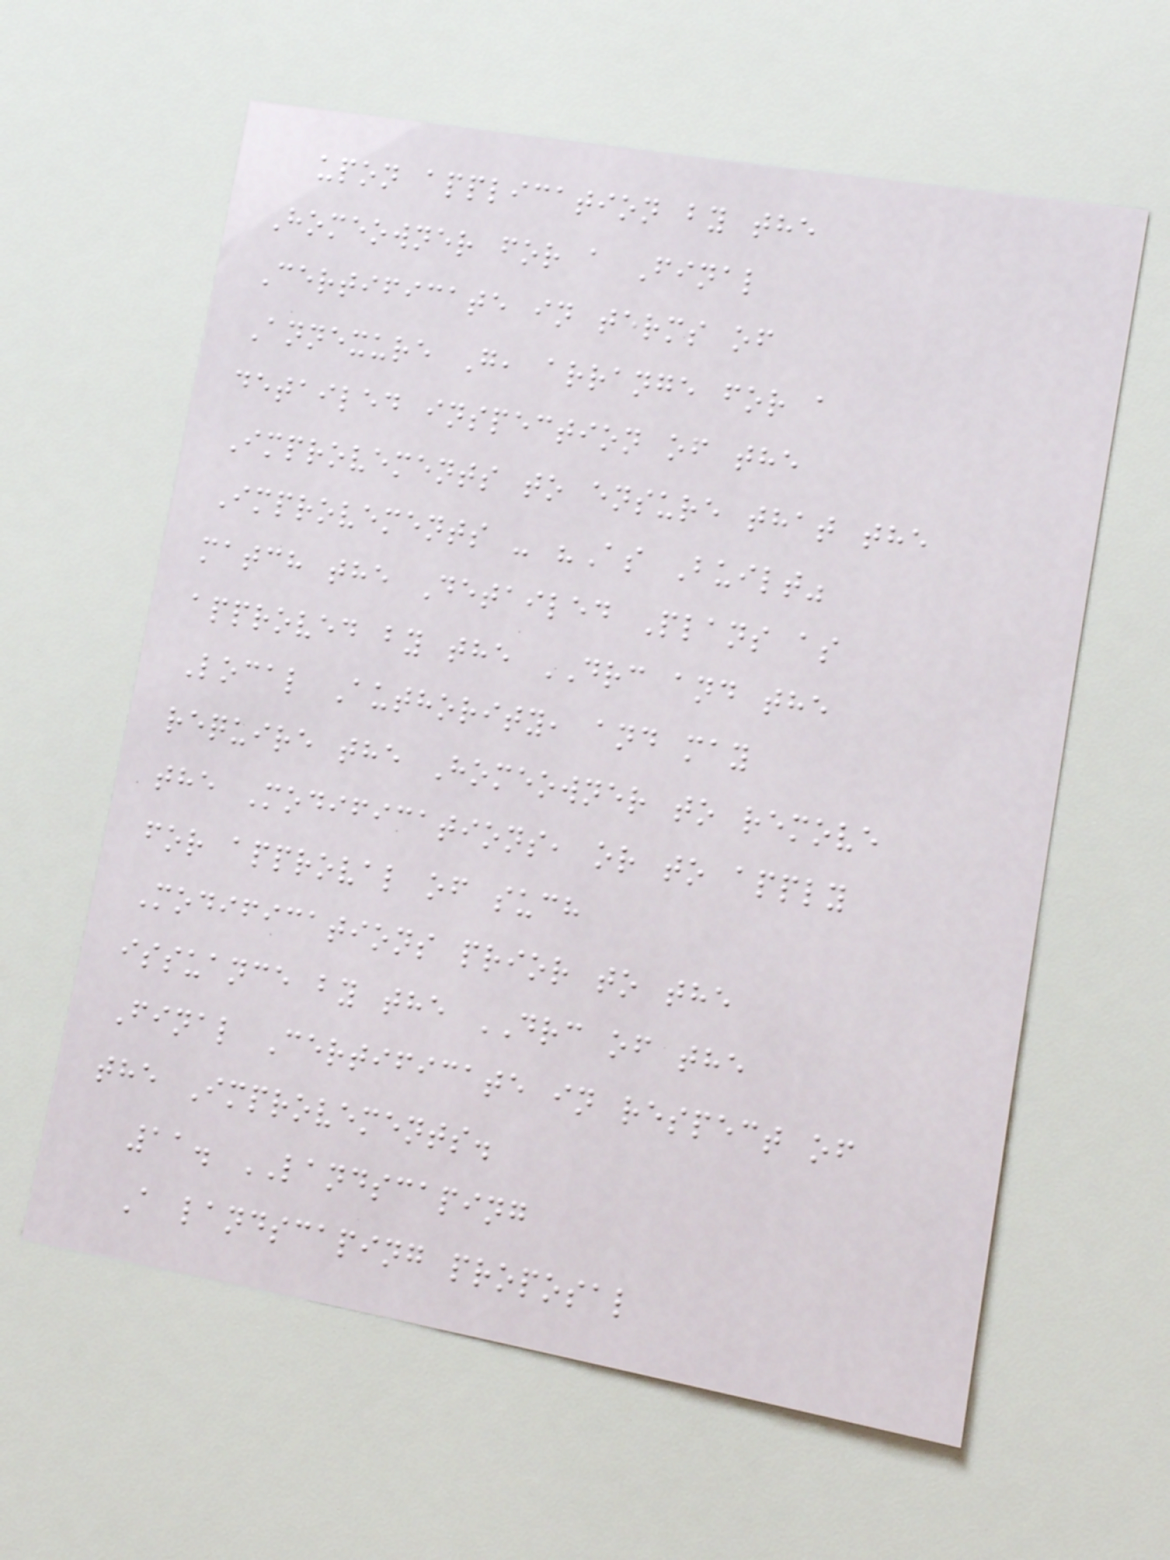upon application by the
Homeowner for a Final
Certificate in terms of
Annexure G, arrange for a
detailed inspection of the
Improvements to ensure that the
Improvements - "As Built"
match the Detailed Plans as
approved by the DRC and the
Local Authority, and may
require the Homeowner to remove
the Modifications, or to apply
for approval of such
Modifications prior to the
issuance by the DRC of the
Final Certificate in respect of
the Improvements.
11. LANDSCAPING
A landscaping proposal
